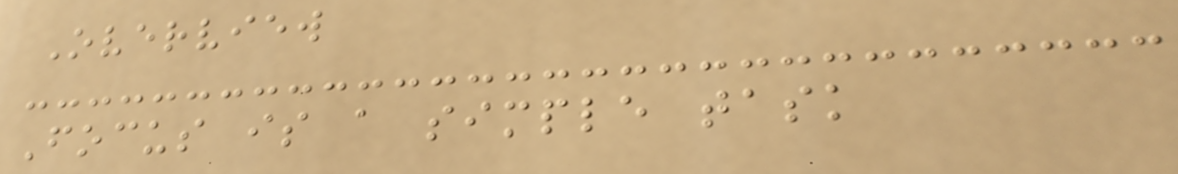Overview
Focus is a simple task
